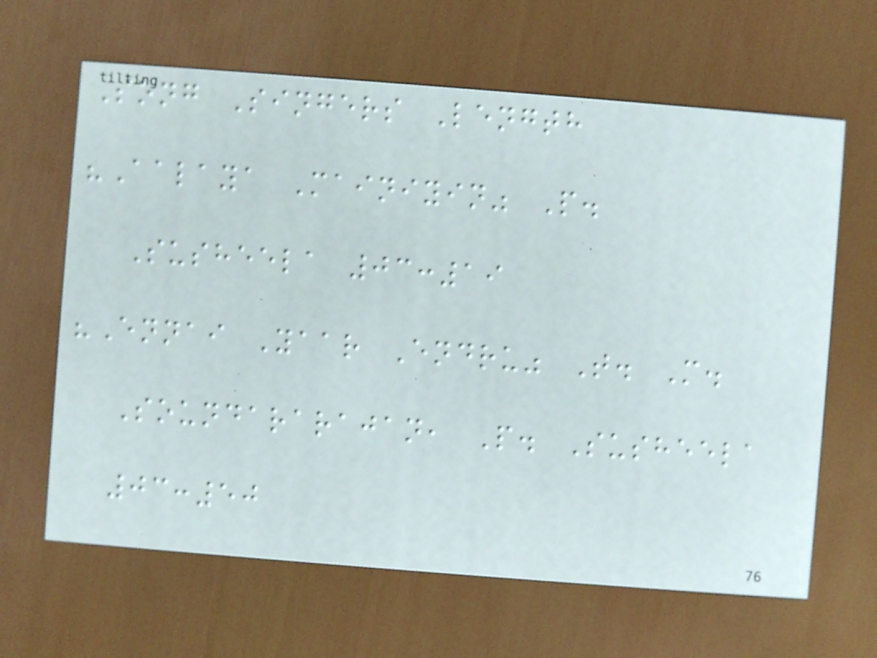Song Singers Length
"Aalaya Mainiyin" P.
Susheela 03:19
"Ennai Yaar Endru" T. M.
Soundararajan, P. Susheela
03:50
